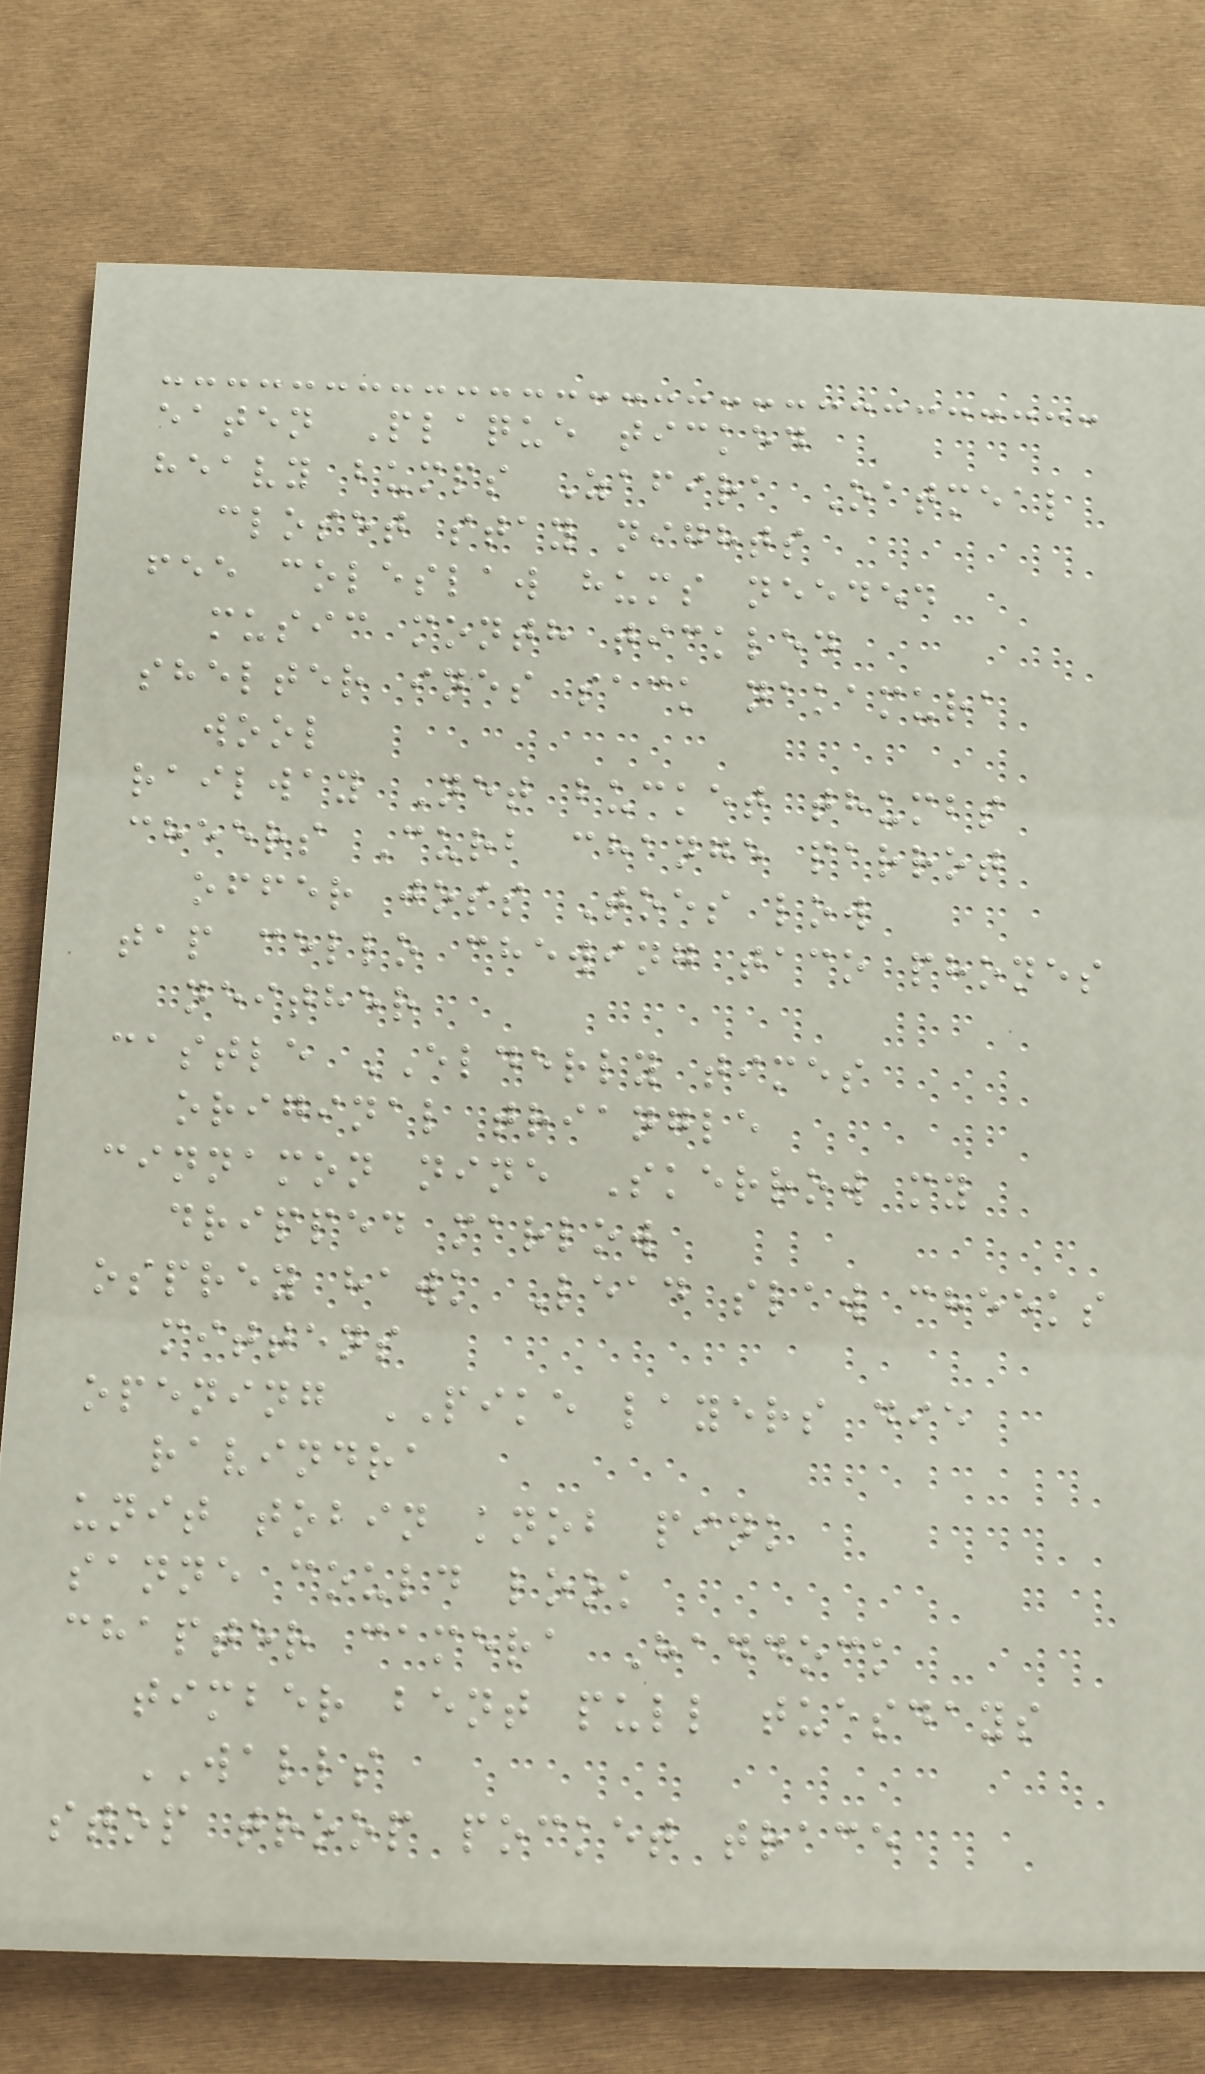eaten Plaque ticked
heavy bumps Zafira Oatmeal
closet stay nights
fee coleslaw hums needed
music month tickled
shelter ines sack nakamura
wool
railway Net bucket thumbs
cheers Curb change parrot
offer joss Toes low
tap cello chewing taco phones
neither
castle ELDERLY times
original triangle
cinnamon nine Skerrow my
dripped marlow
osprey hawk Lead slaw cheeks
mittens
opening PIKE layers die
ravindra
unit tobin knob pink
sanne could look
chapter camera Haddock
timber bent pull tuesdays
WALLS
stop troop pocket trace
